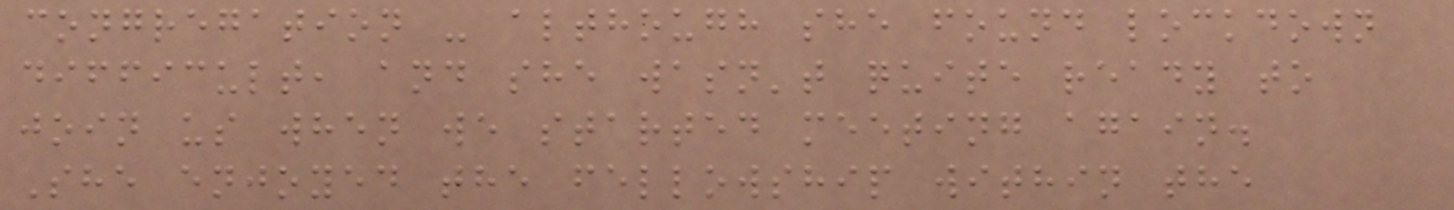congregation - although she found lockdown
difficult, and she wasn't quite ready to
join us when we started meeting again.
She enjoyed the fellowship within the
